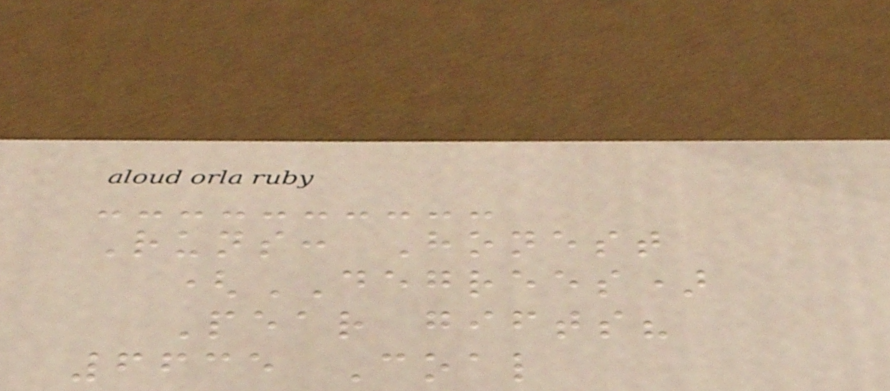Runs: Honest
(DEGREES)
Pear gifts?
6635 Coal
